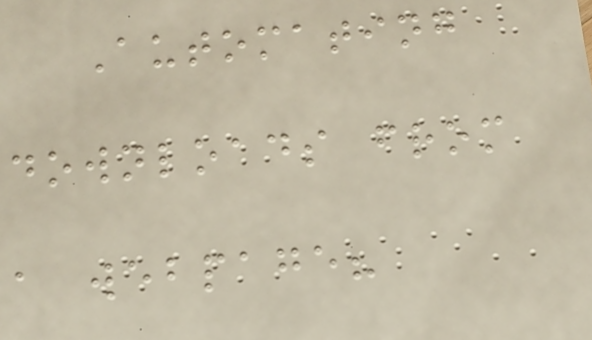Automating
downloads from
a webpage?
